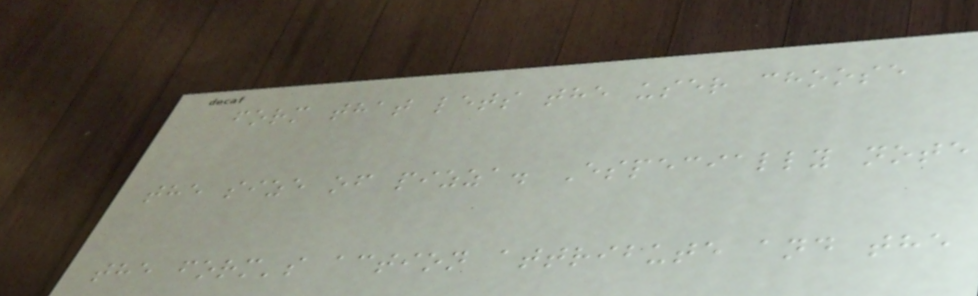form that lets the user choose
the size of pizza. Especially note
the form's action attribute and the
